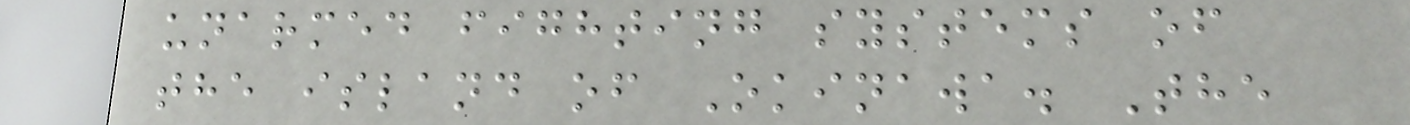unarmed fighting systems of
the island of Okinawa. The
